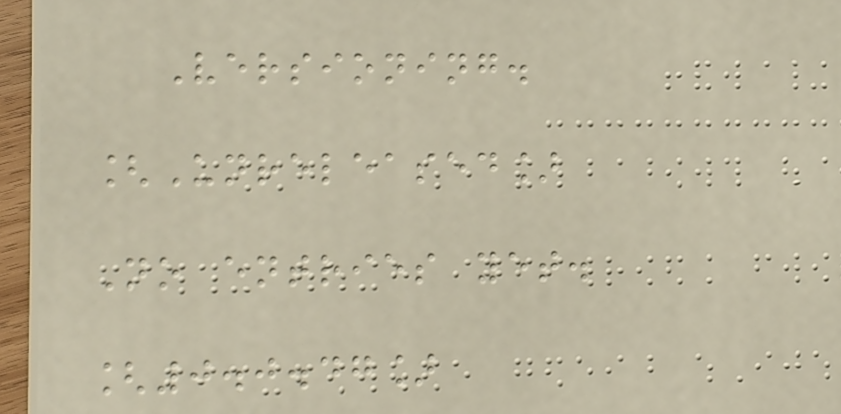Versioning.
[Unreleased]
No entries yet.
[0.0.47]
